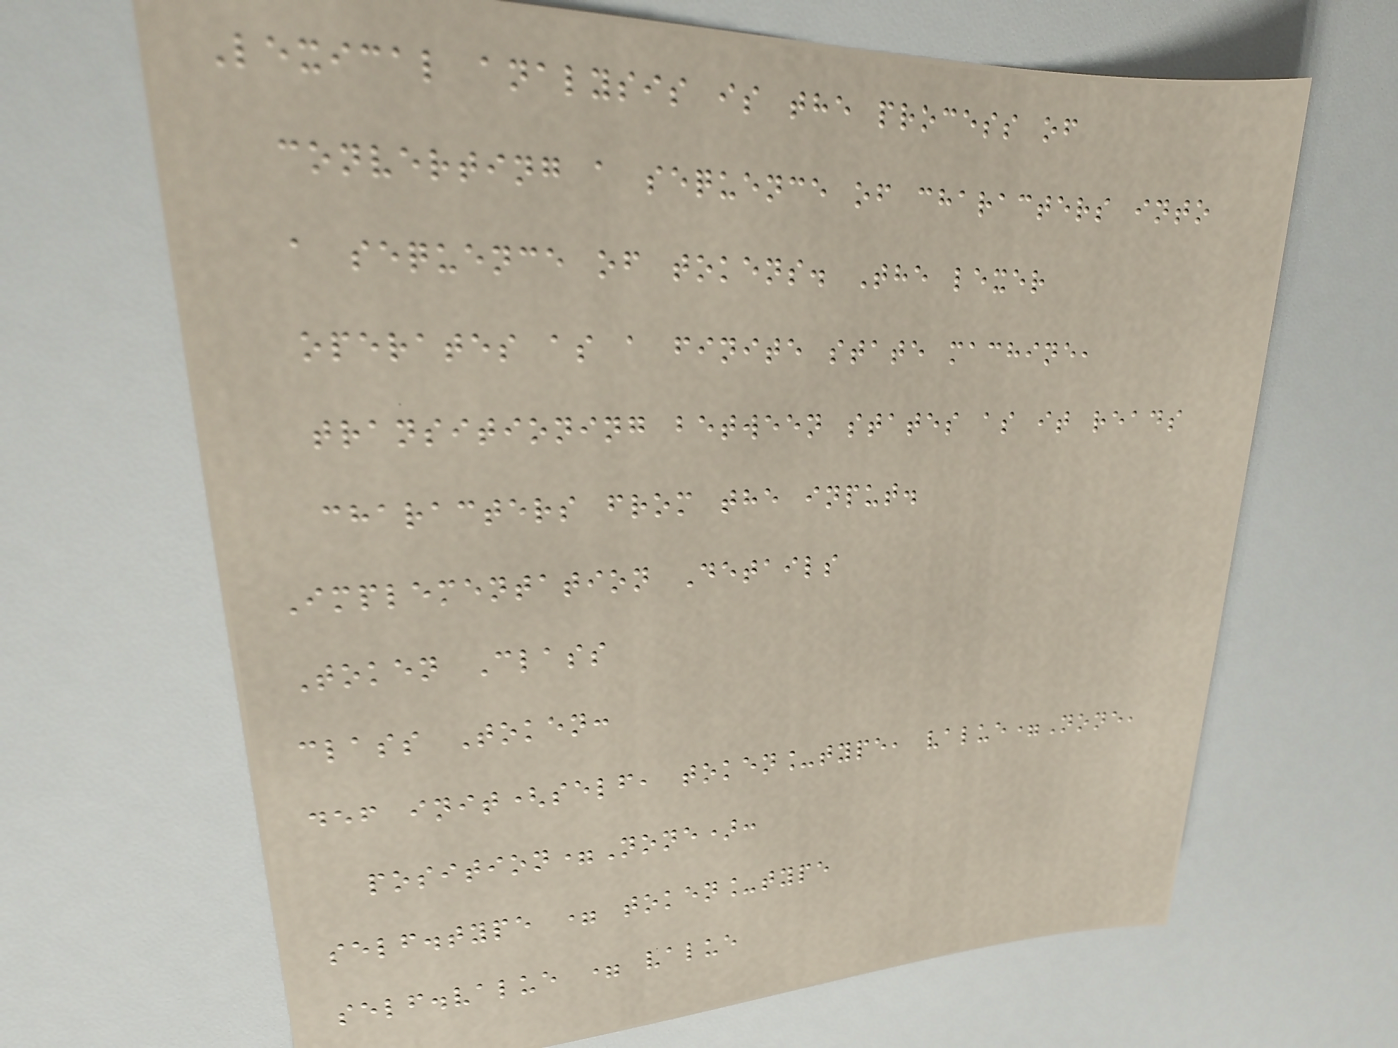Lexical analysis is the process of
converting a sequence of characters into
a sequence of tokens. The lexer
operates as a finite state machine,
transitioning between states as it reads
characters from the input.
Implementation Details
Token Class
class Token:
def init(self, token_type, value=None,
position=None):
self.type = token_type
self.value = value
